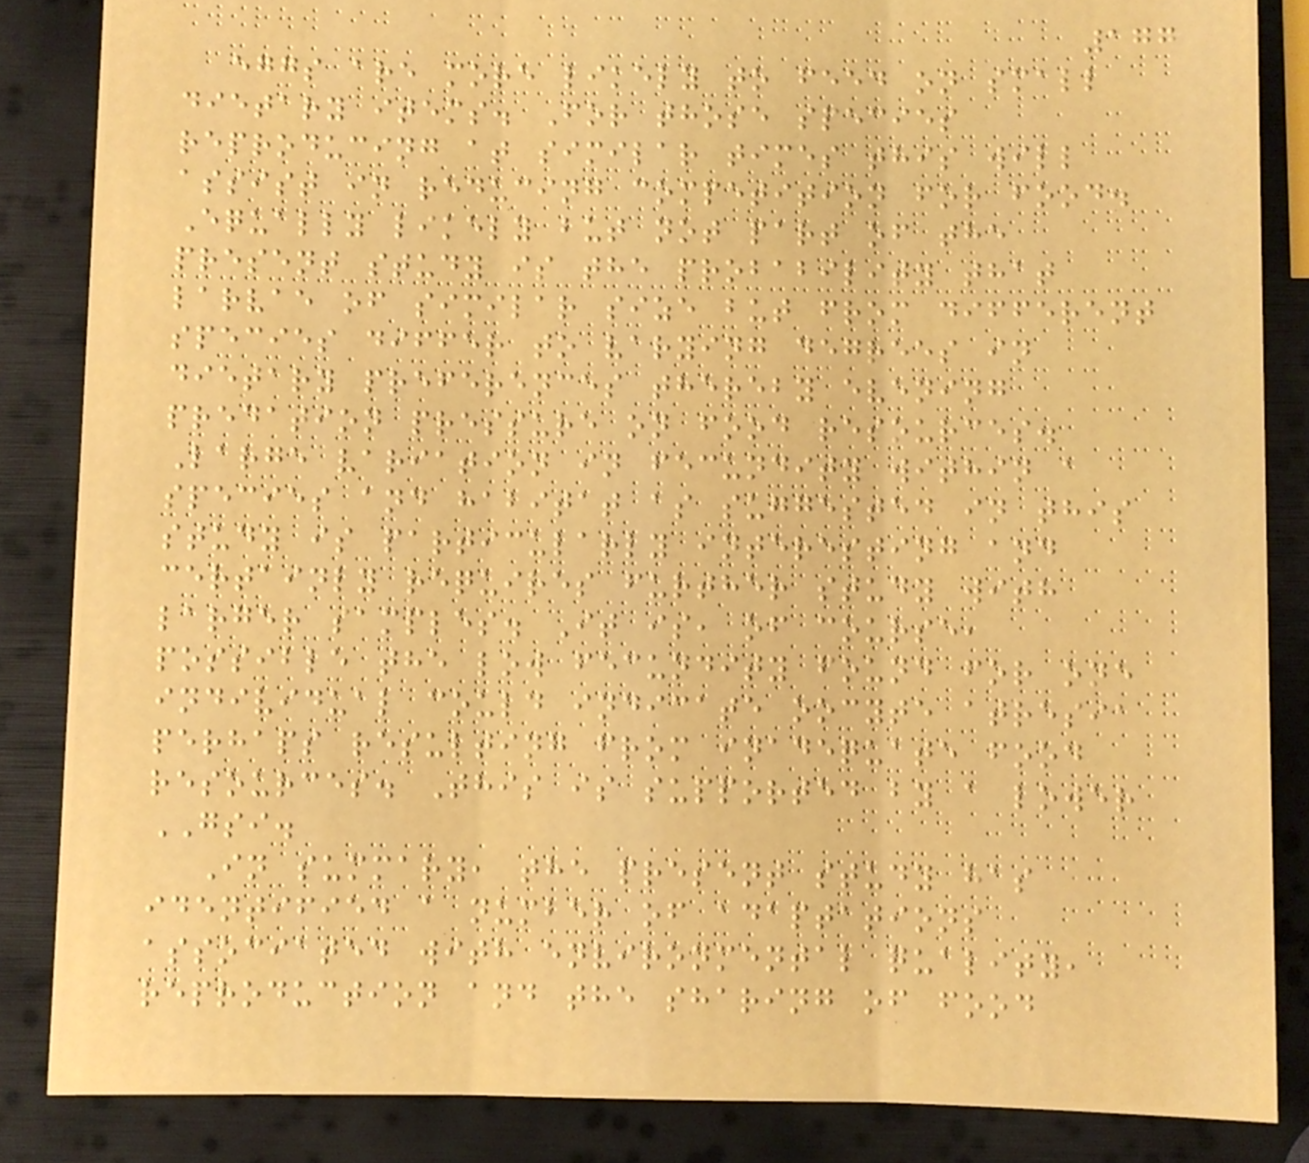177
eggs are more likely to feed on small
dietary items. For those species
reproducing at similar times this will
assist in reducing competition for food.
Equally likely but not part of the
present study is the probability that
larvae of similar size but from different
species differ to varying degrees in
dietary preferences thereby evening
predation pressure on food resources.
Large variation in fecundity within a
species and habitat as suggested in this
study is particularly interesting and
certainly requires further study with
larger samples. It is, of course,
possible the low fecundity found for one
individual could indicate oocyte atresia
perhaps resulting from inadequate food
resources. This is supported by a lower
GSI.
In summary, the present study has
identified a number of adaptations
associated with environmental quality,
reproduction and the sharing of food
